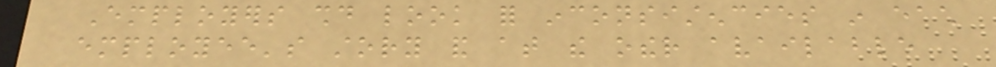Employers should look for inconsistencies in each
employee's story and at the other available
